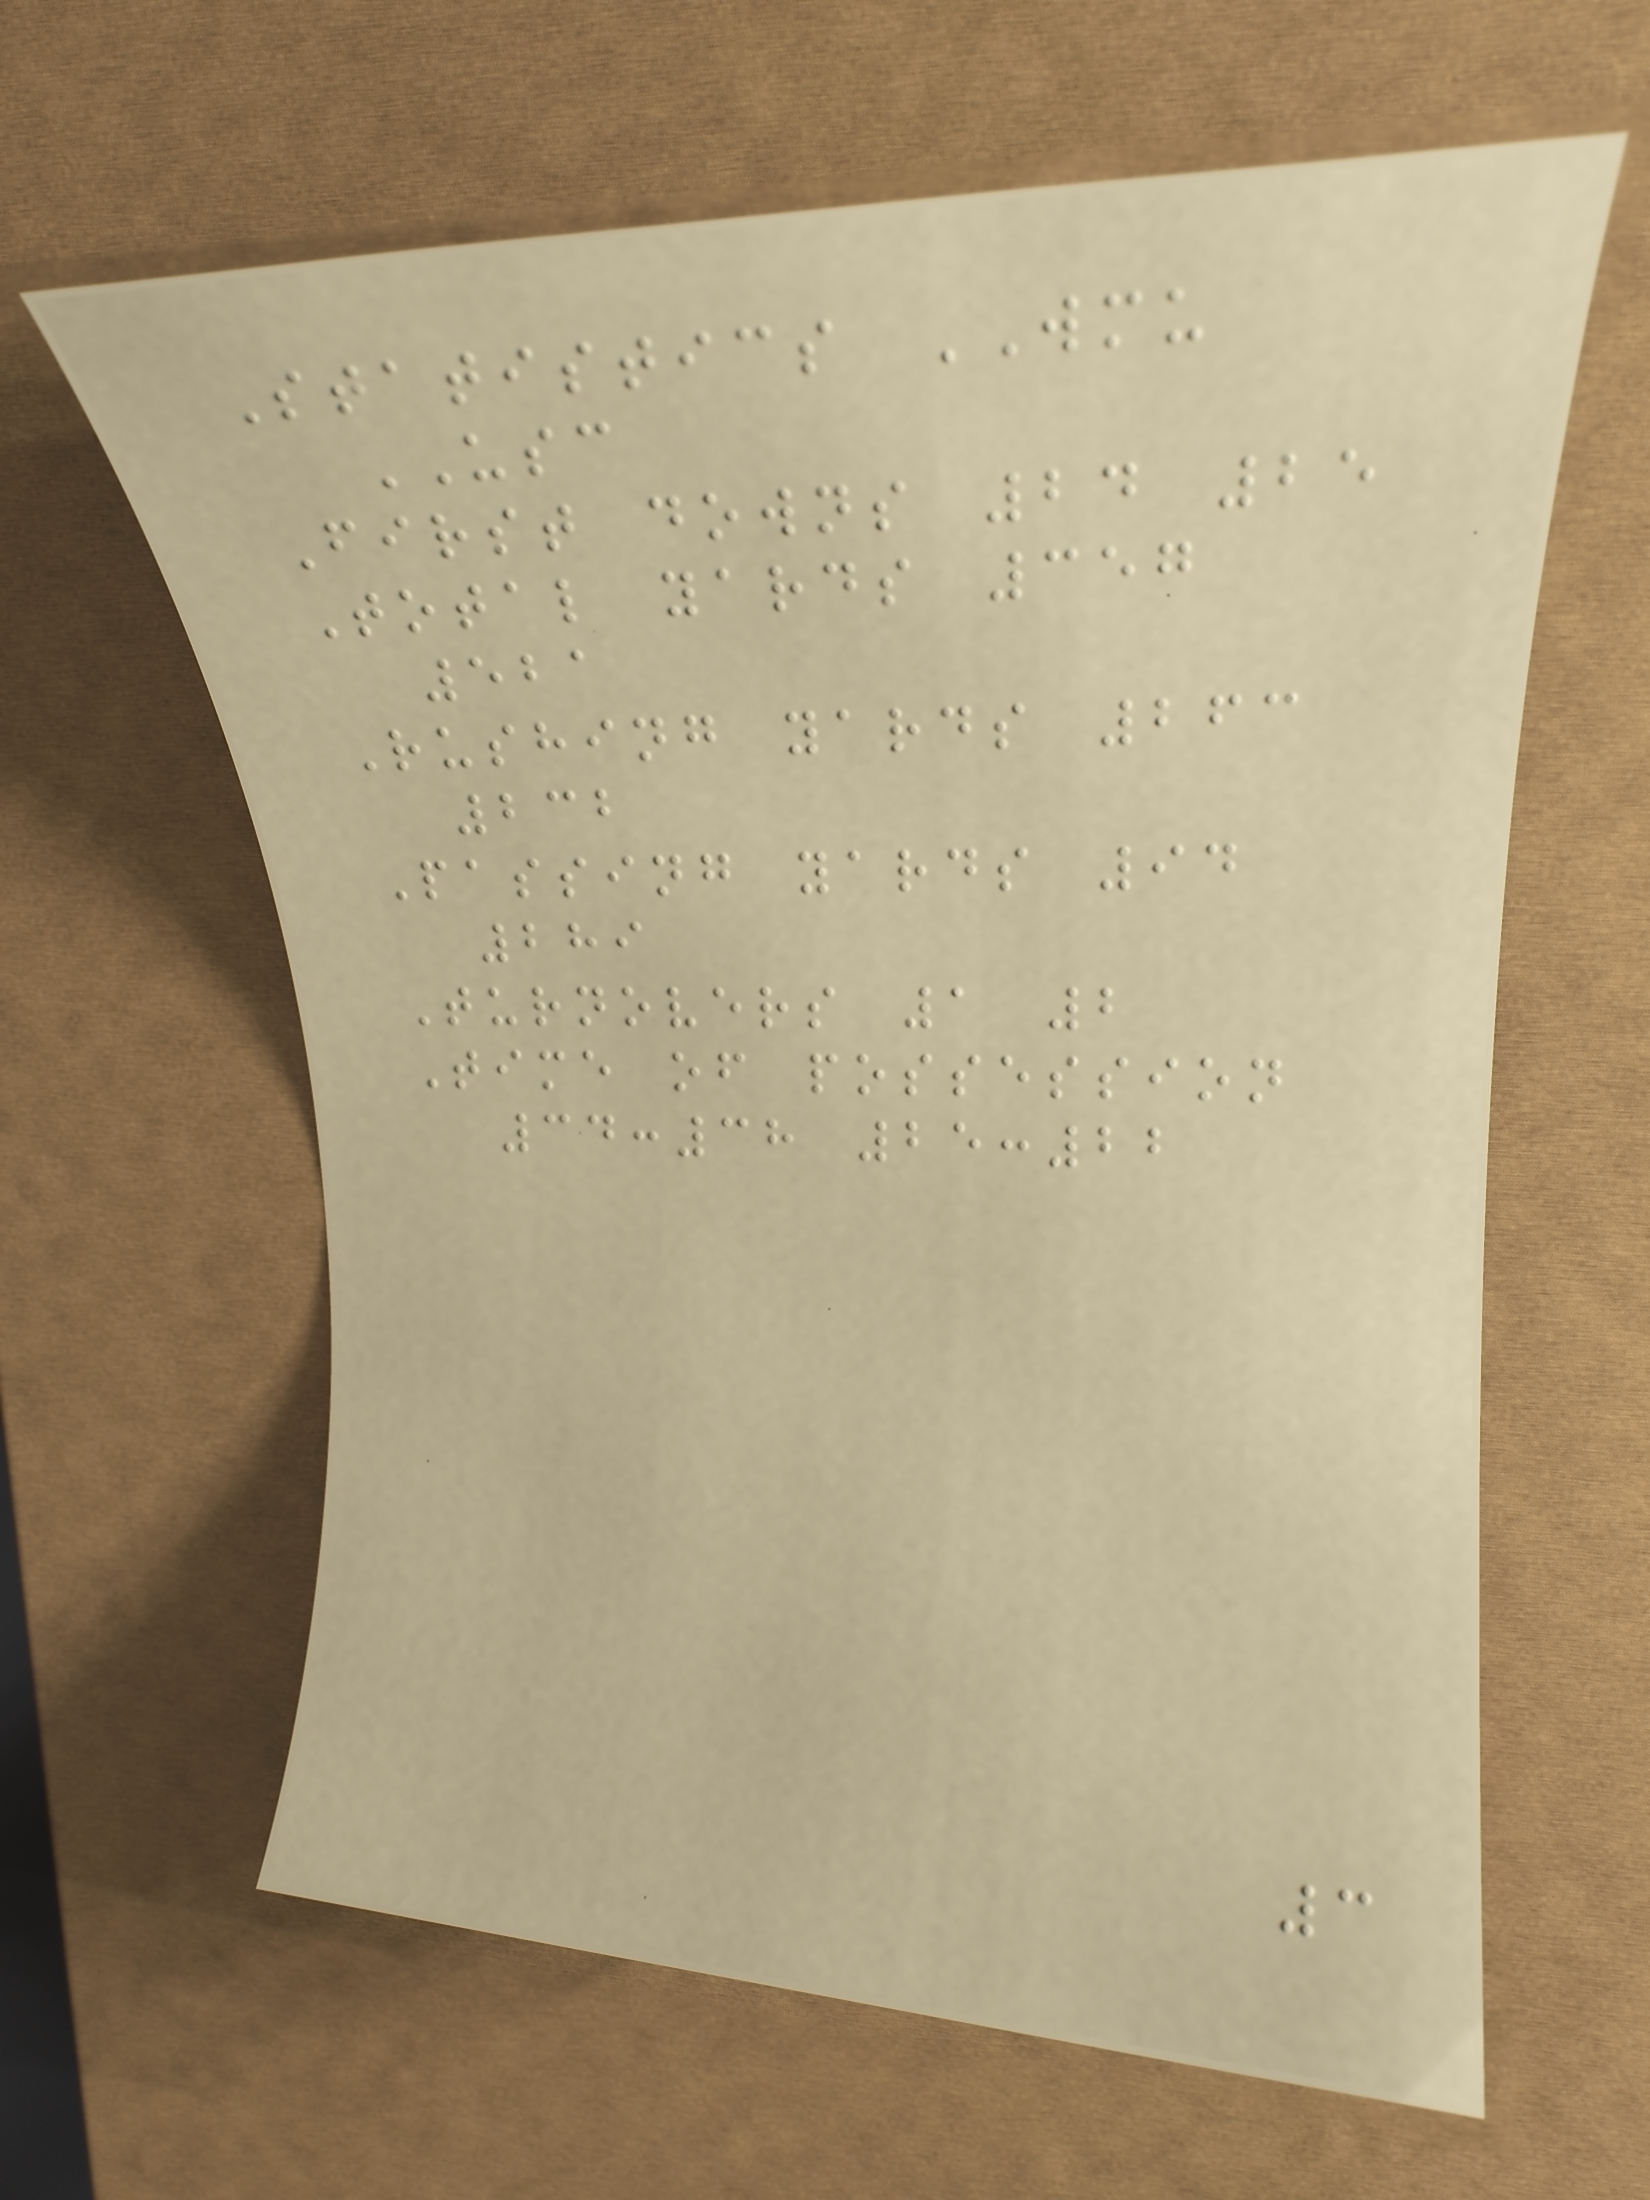Statistics WMU
USC
First downs 24 25
Total yards 357
521
Rushing yards 263
232
Passing yards 94
289
Turnovers 1 2
Time of possession
34:38 25:22
3
